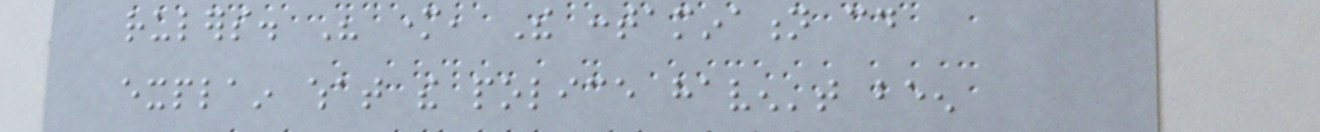rulers. His mother, The contamination could
explain what the police haven't been
